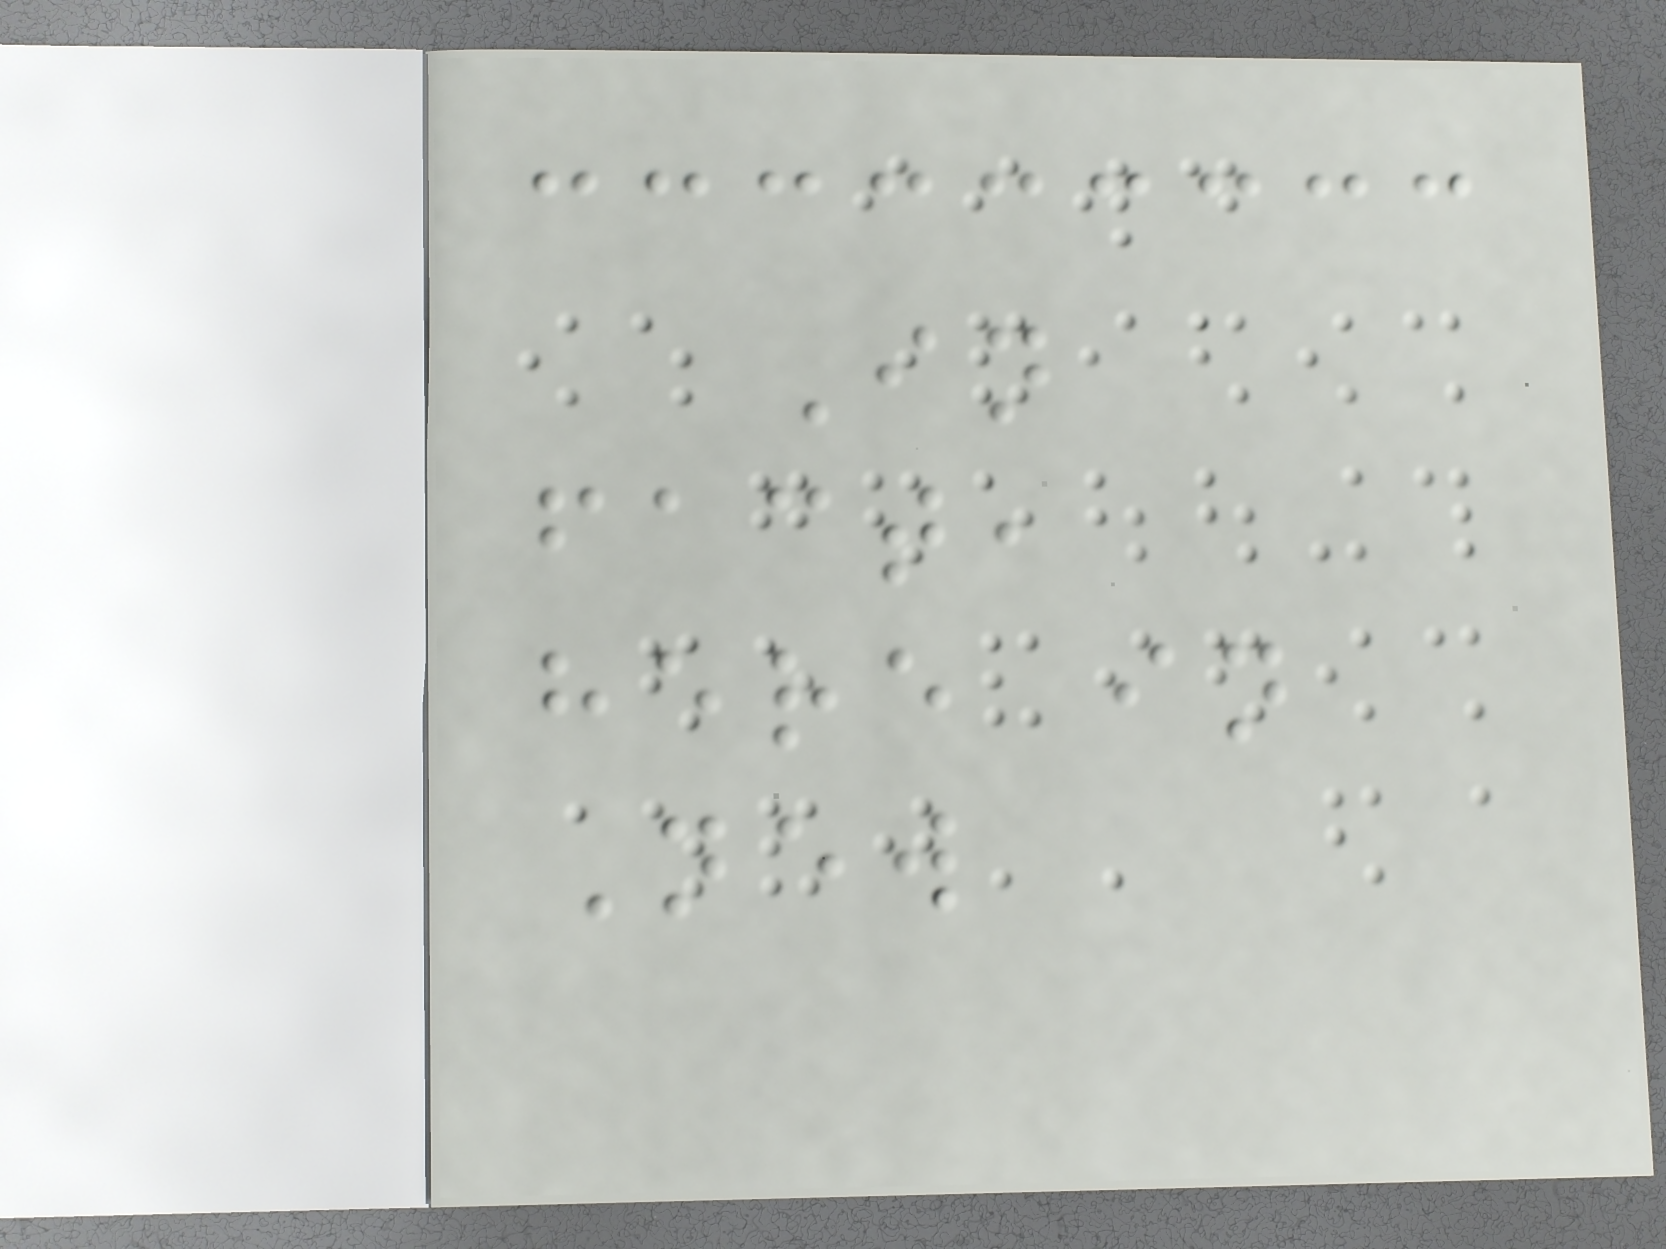In
fact,
here in
New
